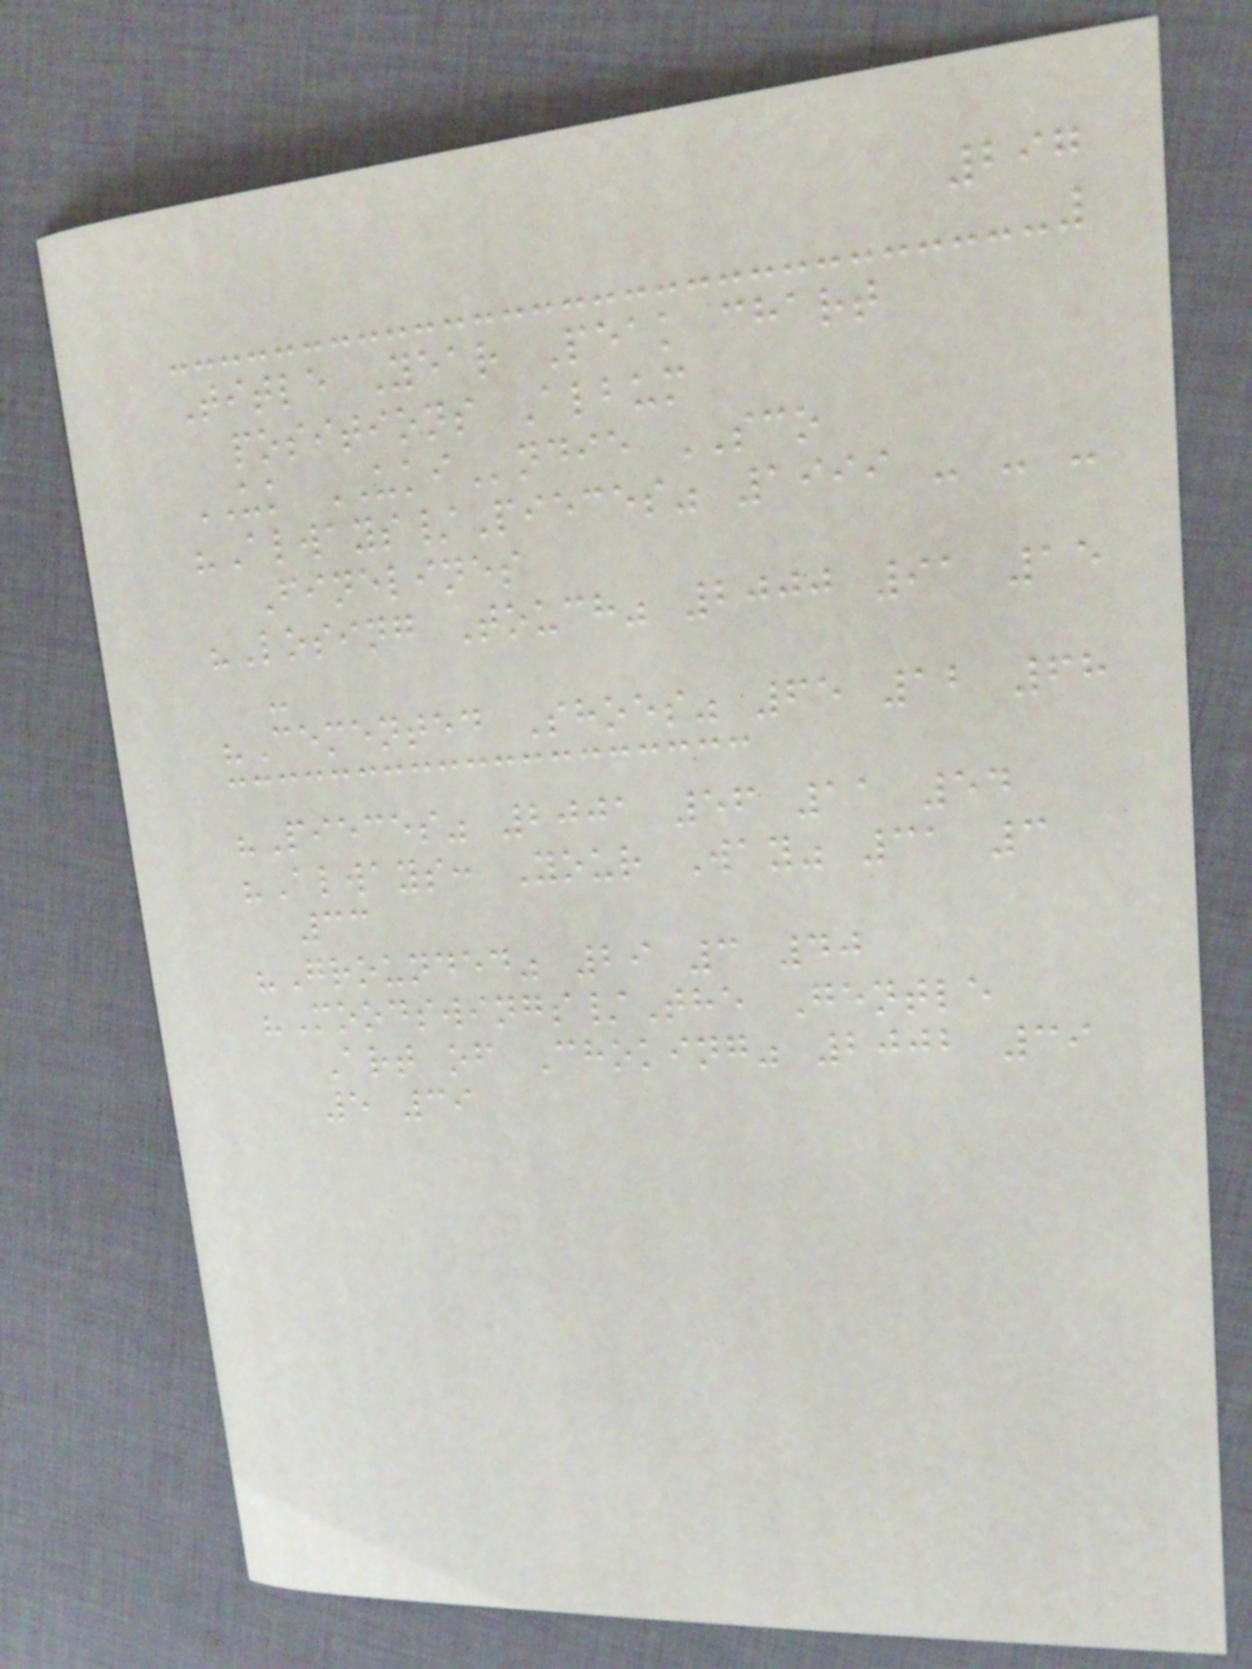297
Title Year Peak chart
positions Album
UK UKIndie SCO
"Always/Pieces" 1999 - - -
Finelines
"Losing Touch" 2000 91 15
-
"Cemented Shoes" 65 12 68
"Pieces" 2001 56 11 54
"Always: Your Way" 31 3
33
"Grounded" 29 3 40
"Moodswings/The Gentle
Art of Choking" 2002 39
5 39
